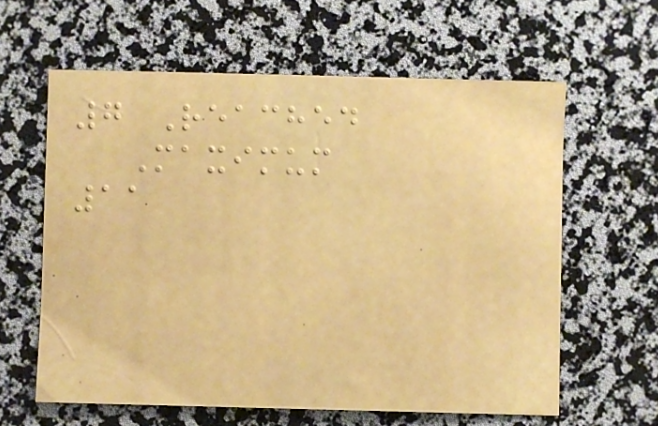7 Reached
Maximum
11
